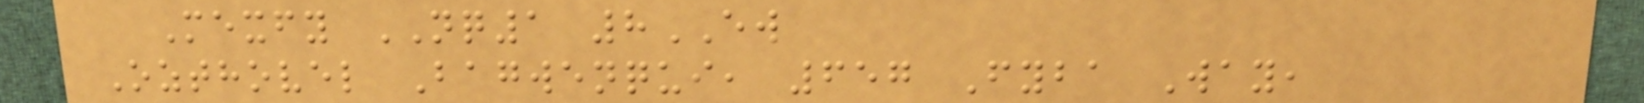Mexfy NQ1 8EW
Ozthovel Bagwenqui, 657 Fyba Way,
